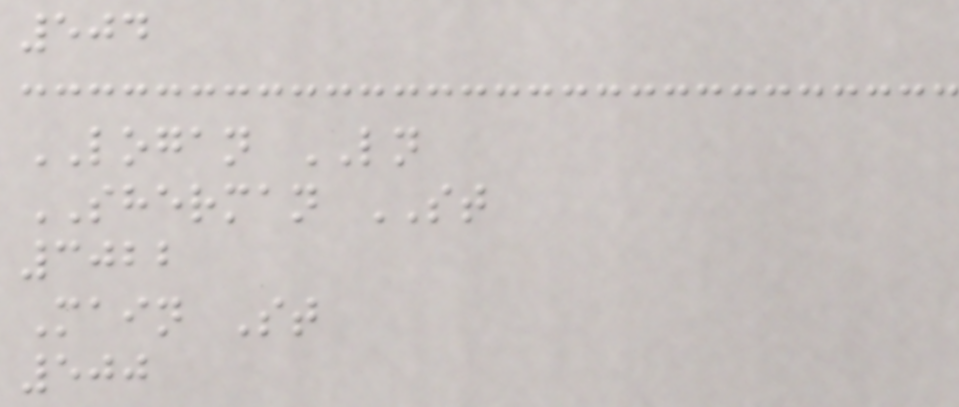504
LOGAN LN
SHERMAN ST
3022
Main St
500
